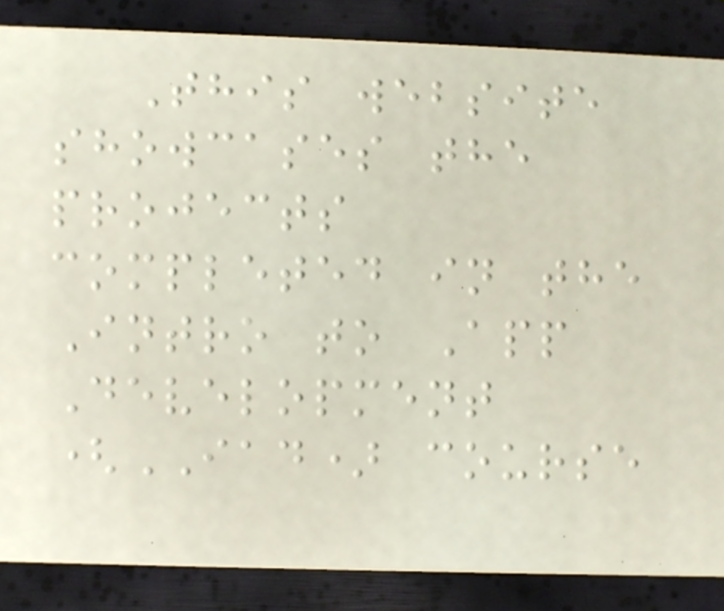This website
showcases the
projects
completed in the
Intro to App
Development
(IAD) course
